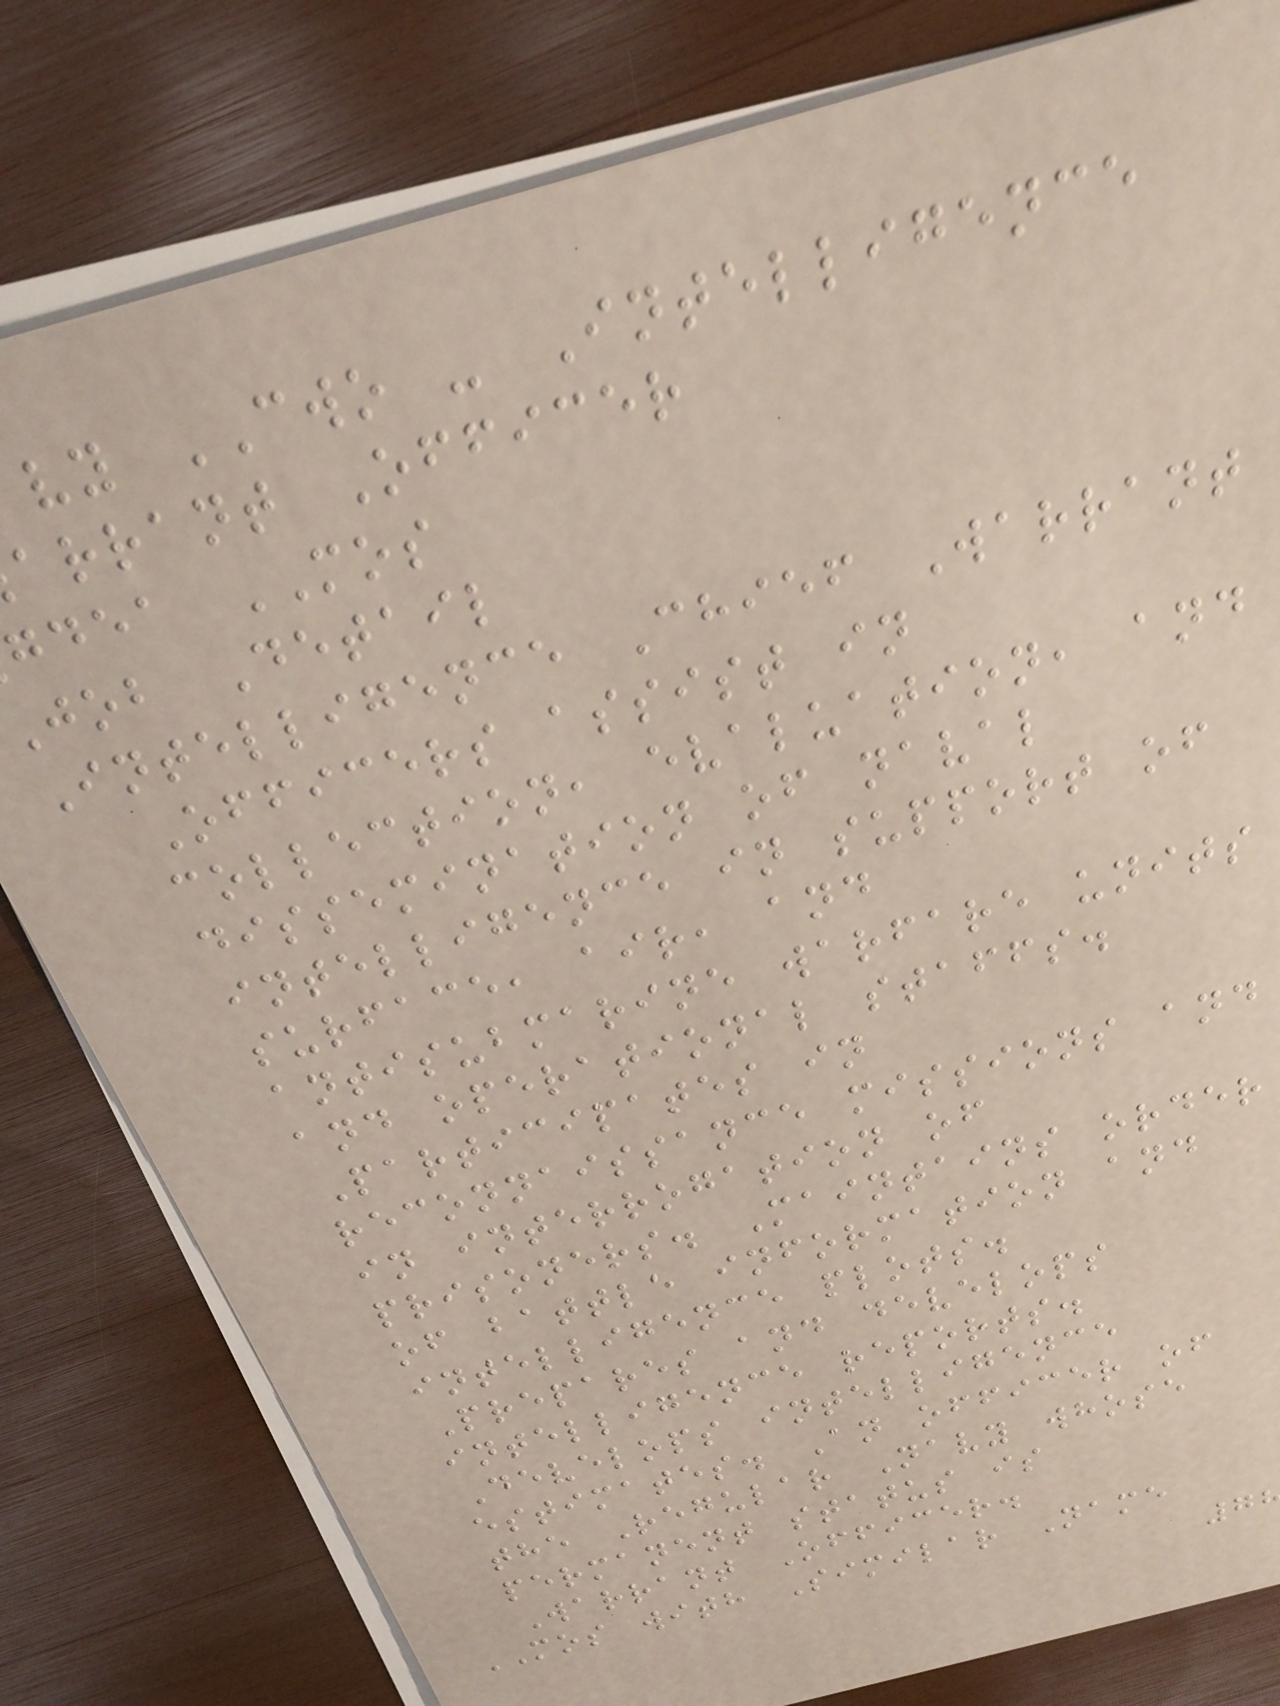vy CWO - Intelligence
arrant Officer
gdea MOS
job Detail
Intelligence Chief Warrant
Officers assist in
collection, evaluation, and
dissemination of naval
intelligence in support of
surface, air, and
antisubmarine warfare units
and operational staffs.
Participates in
reconnaissance missions and
in interrogation of
prisoners. Maintains order
of battle information and
intelligence plots.
Prepares and develops
intelligence reports.
Develops intelligence
estimates. An officer of
the Regular Navy whose
permanent status is
Warrant Officer.
MOS with Similar Name
